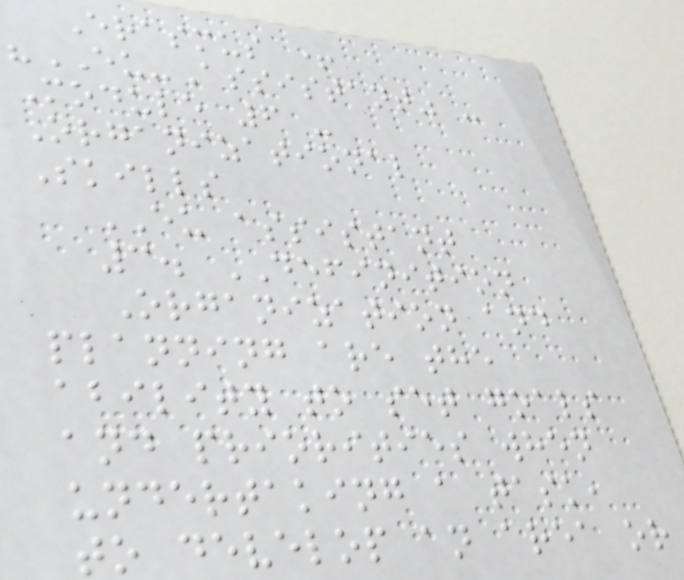Erasmus +
"EU-Assistant" -
Module 6 -
Organizational
Skills
EU assistant
3. DEFINITION
Organization and
planning are the
ability to set goals
and priorities when
undertaking a task,
to develop an area or
